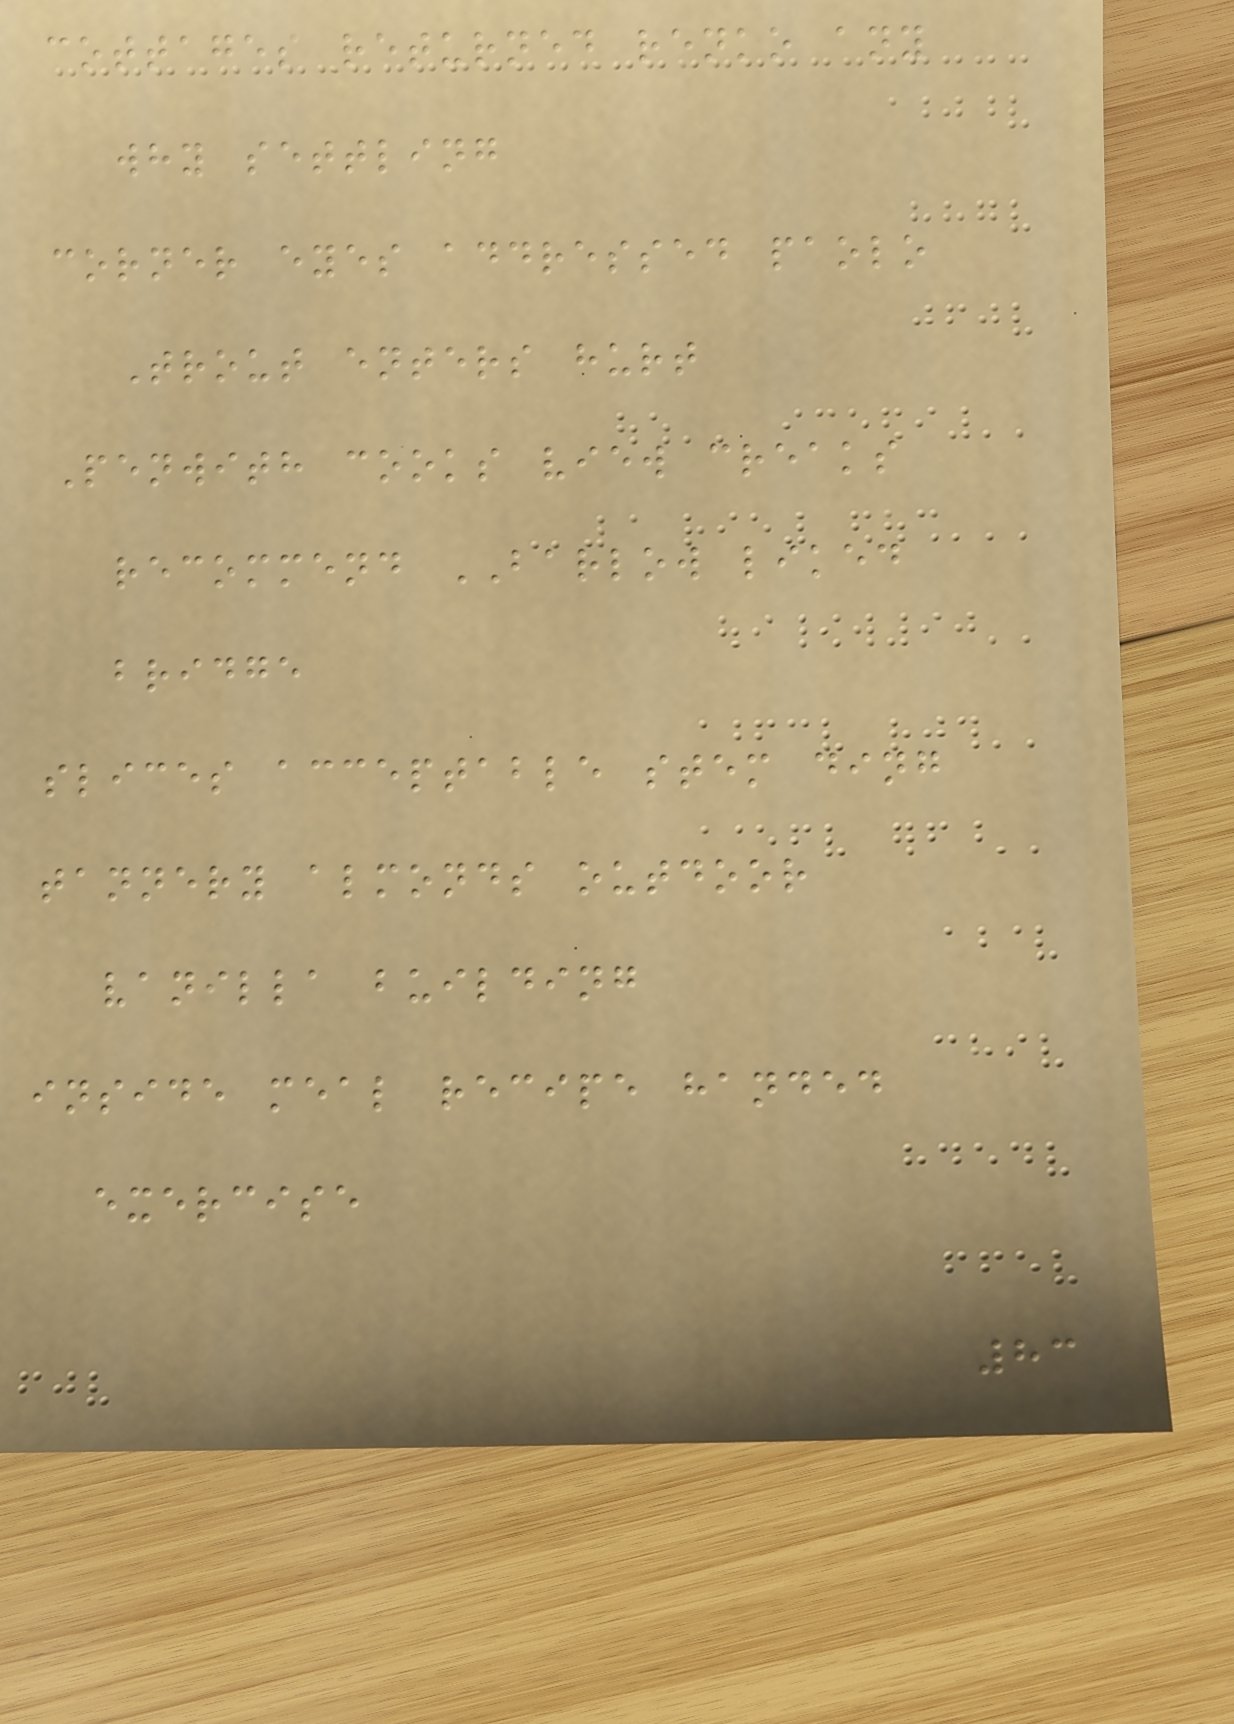cottages returned renko any
why settling
corner eyes addressed paolo
Trout enters hurt
Penwith cooks view creaks
recommend BARLOW liked
bridge
slices acceptable stem ding
tannery almonds outdoor
vanilla building
inside meal recipe handed
exercise
83
